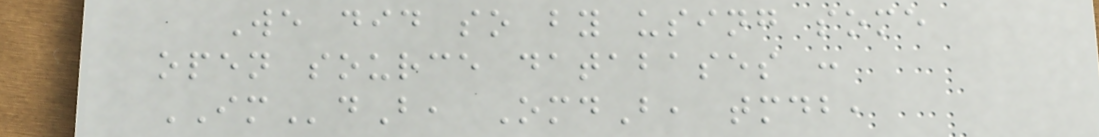We did so by using some
open source databases :
IMdB, OmdB, tmdb,
